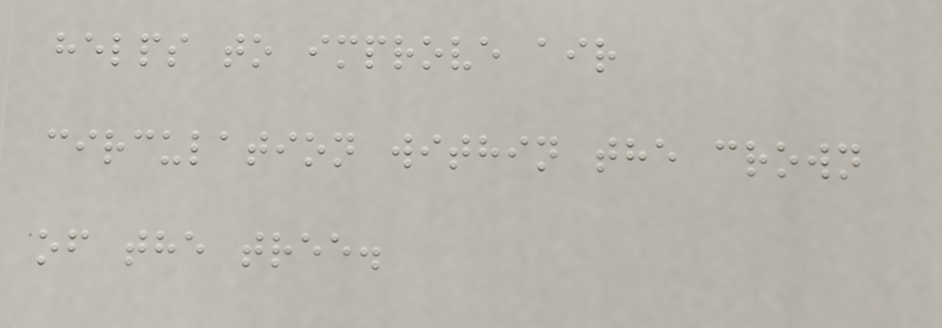helps to improve air
circulation within the crown
of the tree.
